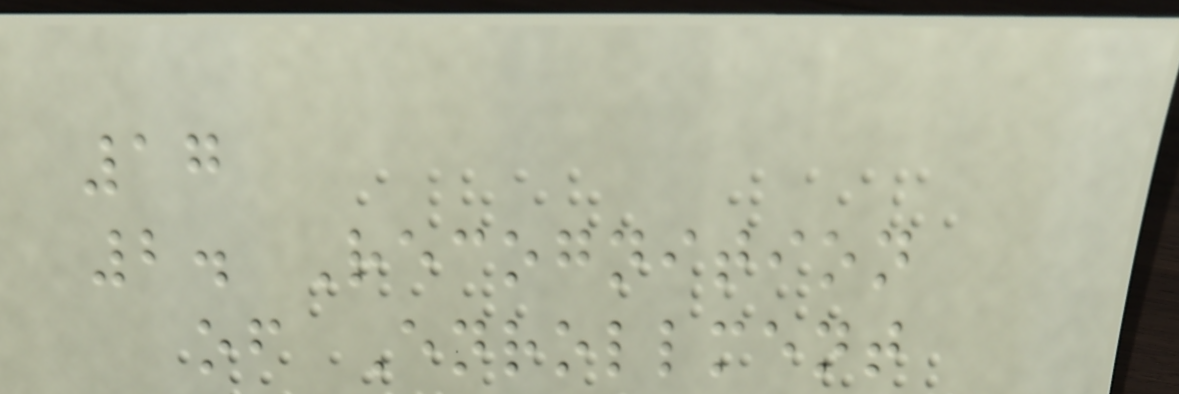17
2. Recognition
of Enrollment
